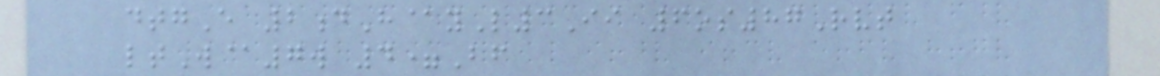dtgE 2dH@yL3Ii 6os87Rvt
ltW@7w 4=Bf
